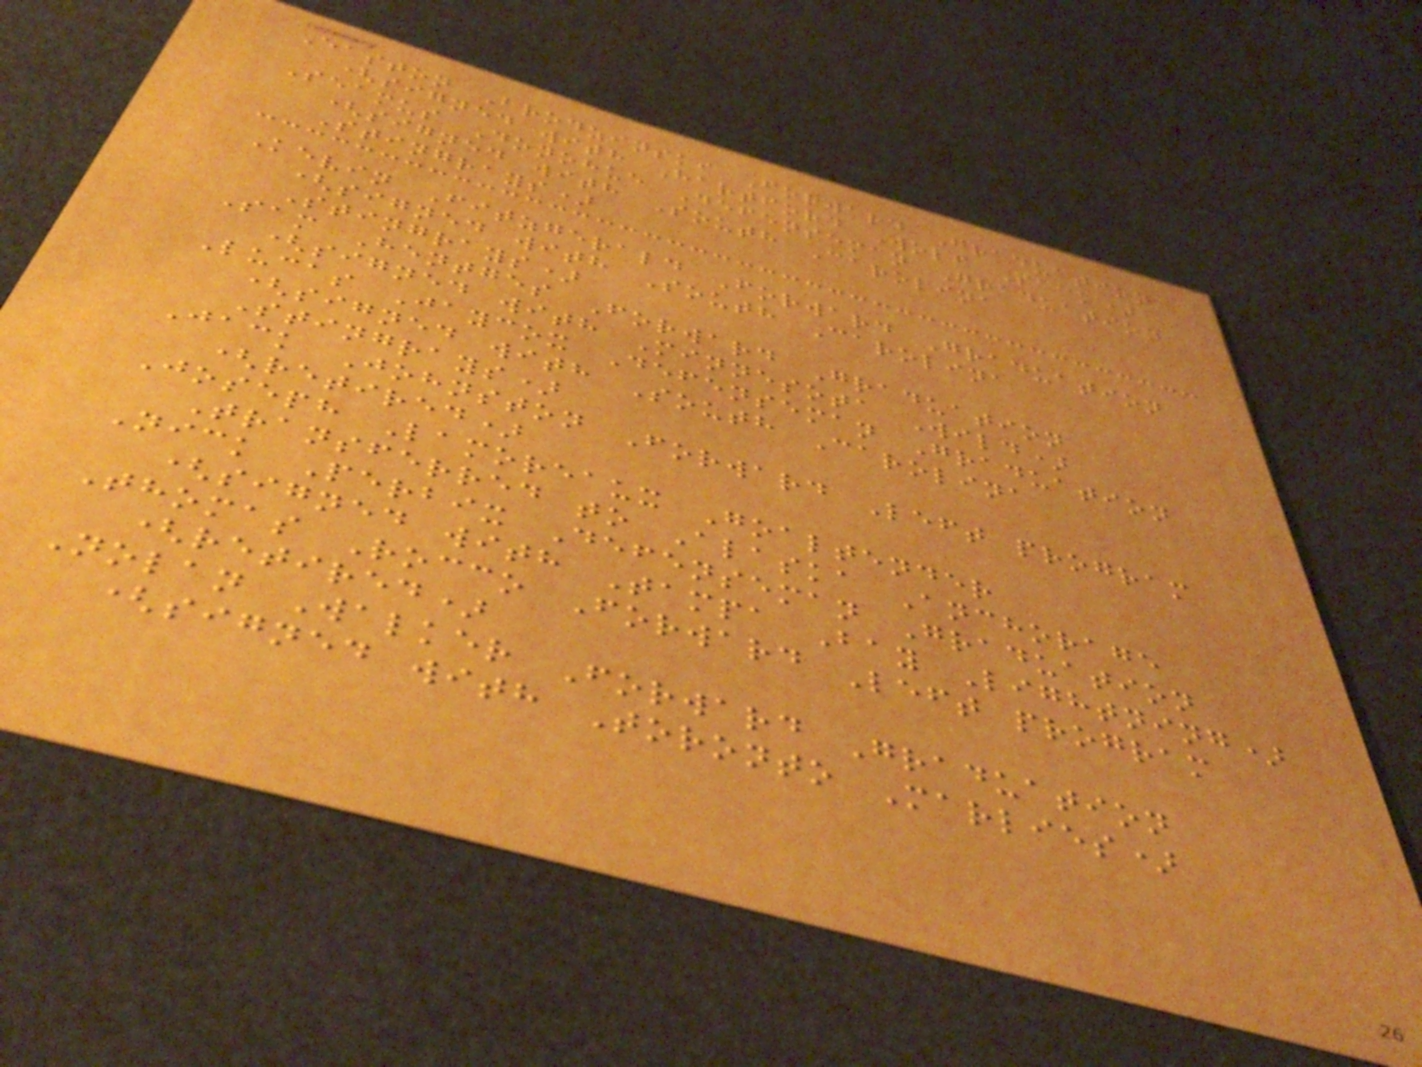Easton Brodzinski Forward Graduation
(signed with Hartford Wolf Pack)
Seamus Donohue Defenseman Graduation
(signed with South Carolina
Stingrays)
Kevin Fitzgerald Forward Graduation
(signed with South Carolina
Stingrays)
Sam Hentges Forward Graduation
(signed with Minnesota Wild)
Lucas Jaycox Defenseman Graduation
(signed with South Carolina
Stingrays)
Jack Johnston Forward Left program
(retired)
Joseph Lamoreaux Goaltender
Transferred to Alaska Anchorage
Nick Perbix Defenseman Graduation
(signed with Tampa Bay Lightning)
Thomas Rocco Forward Left program
(retired)
Nolan Walker Forward Graduation
(signed with Toronto Marlies)
